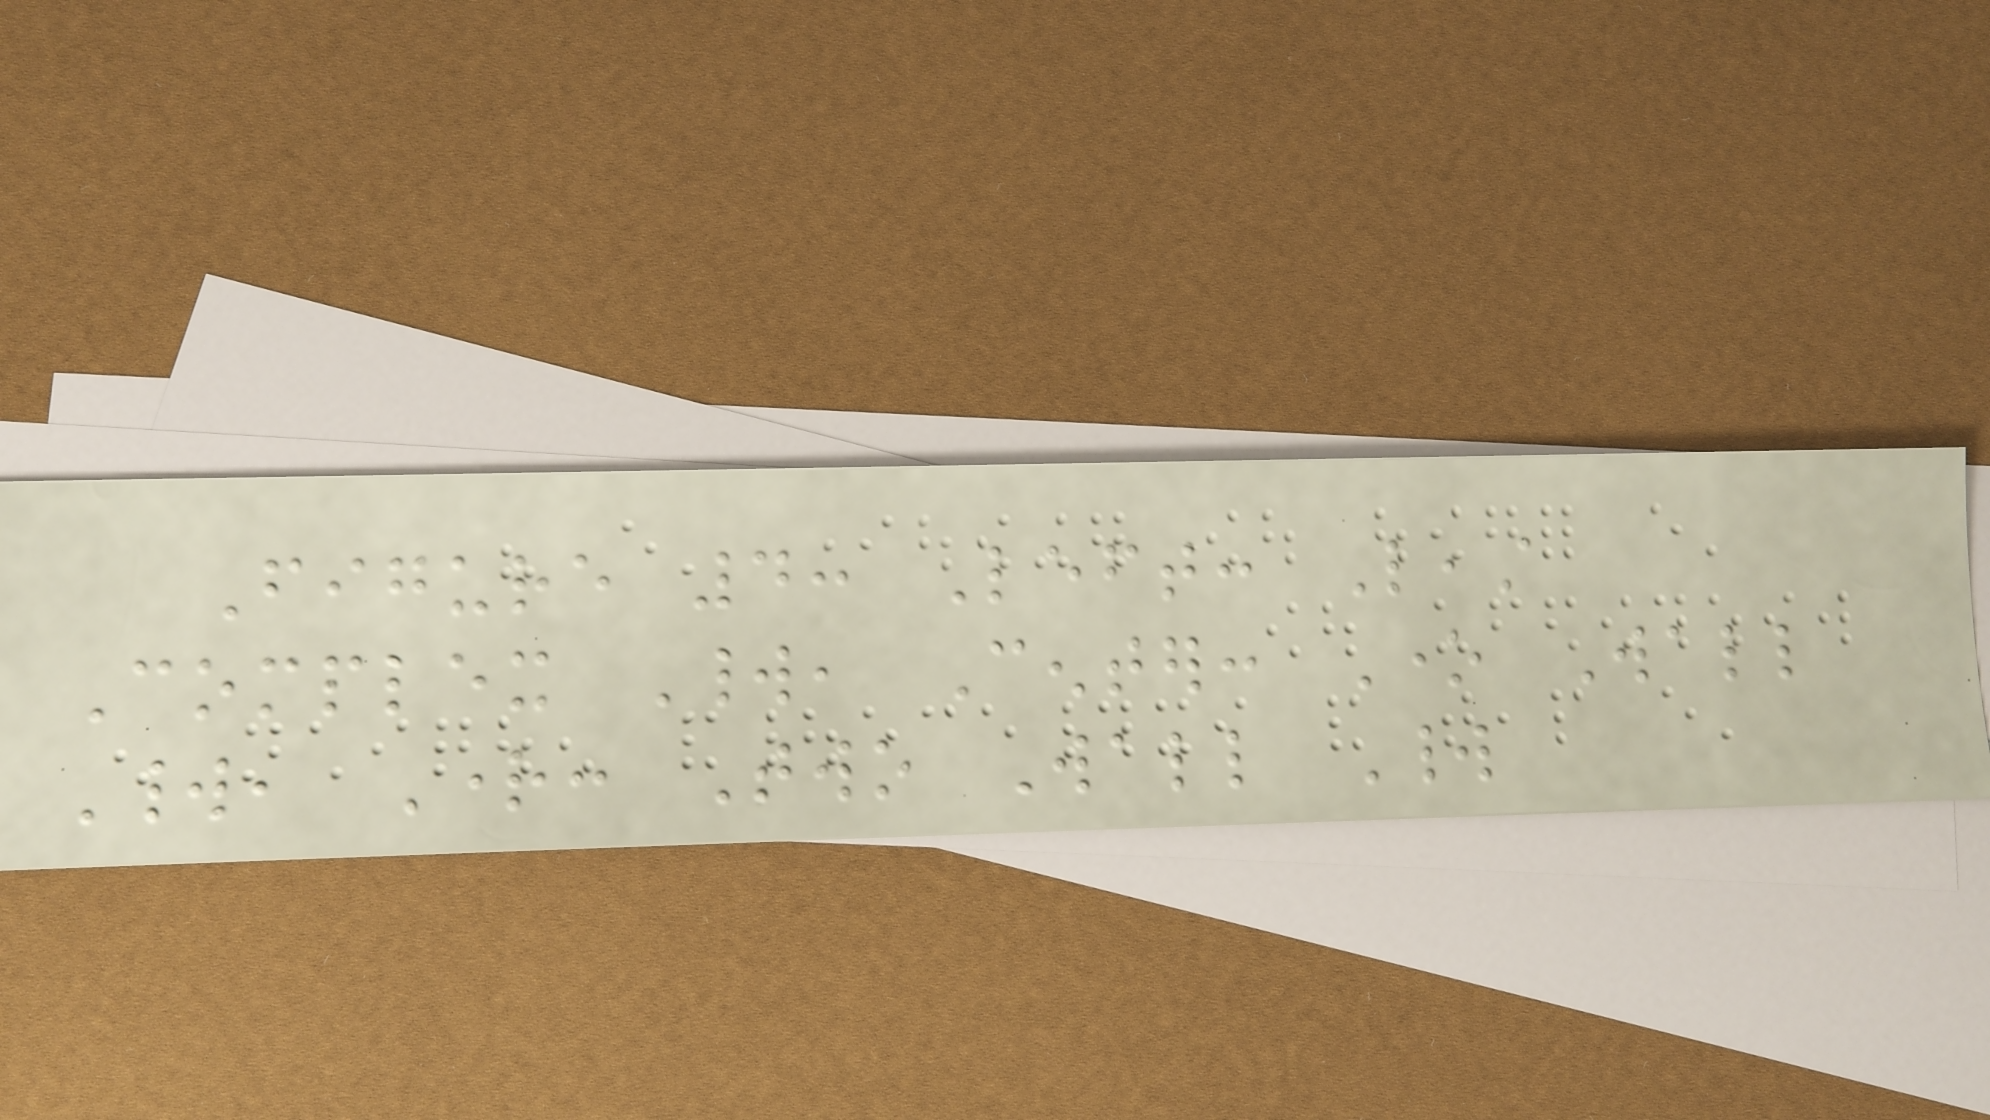Figure 4: Left: Least
Complex World, Center: One Wall
World, Right: Two Wall World
